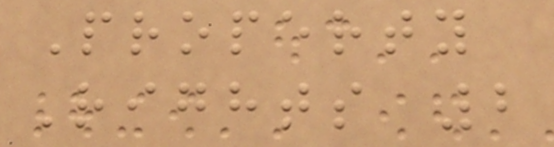Property
Rights 2
